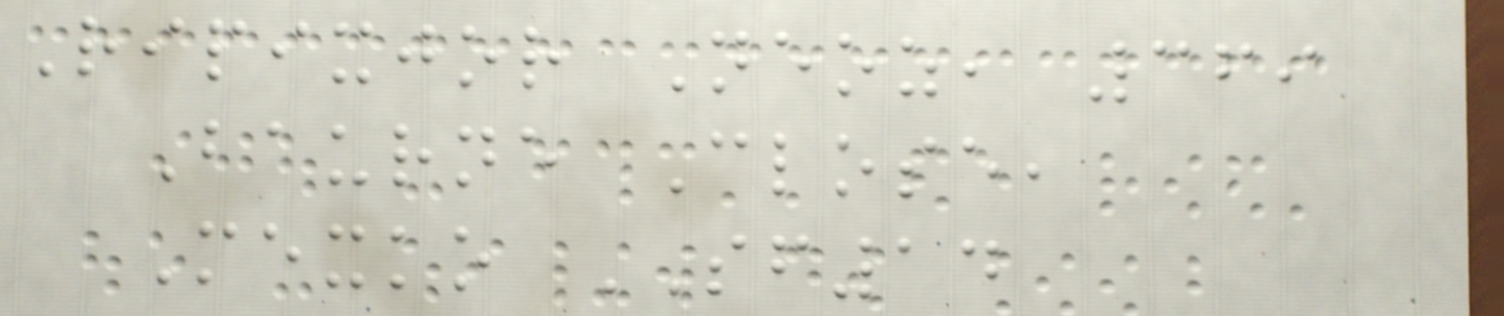Ripixjor Neoz, 369
Baurne Close,
Mexko SF14
